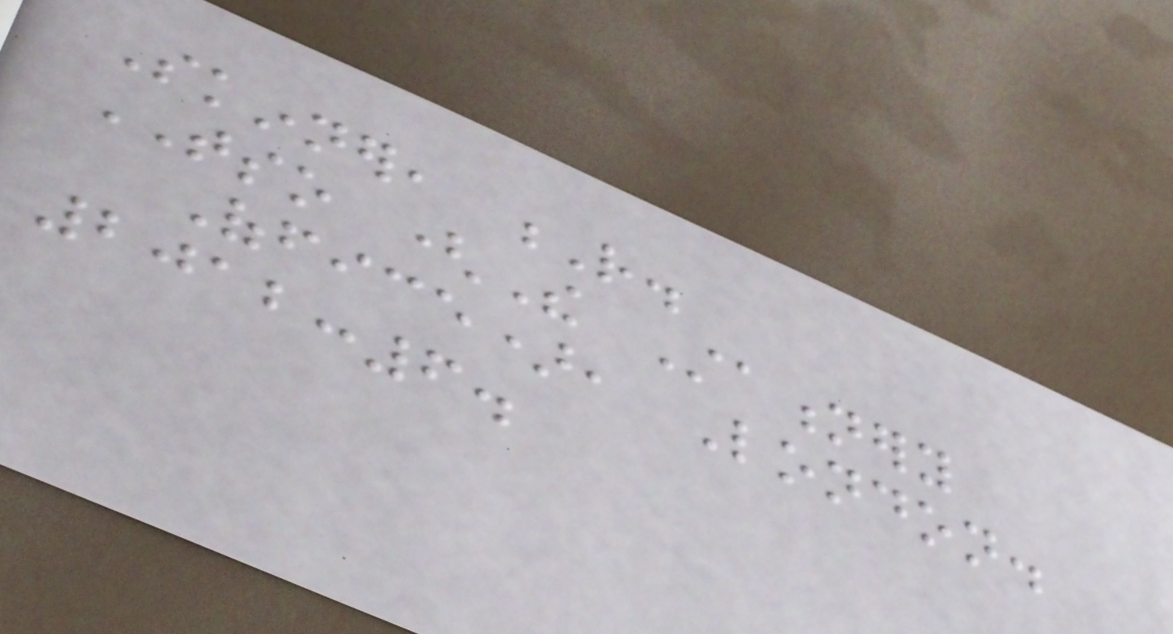Skinner, R.
TSO (The Stationery
Office), London.
2012:6.
